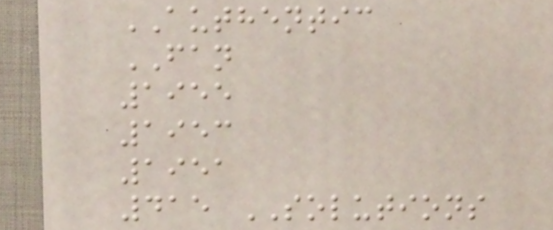AUTHENTIC
FAN
1955
1953
1951
415 SOLUTIONS
